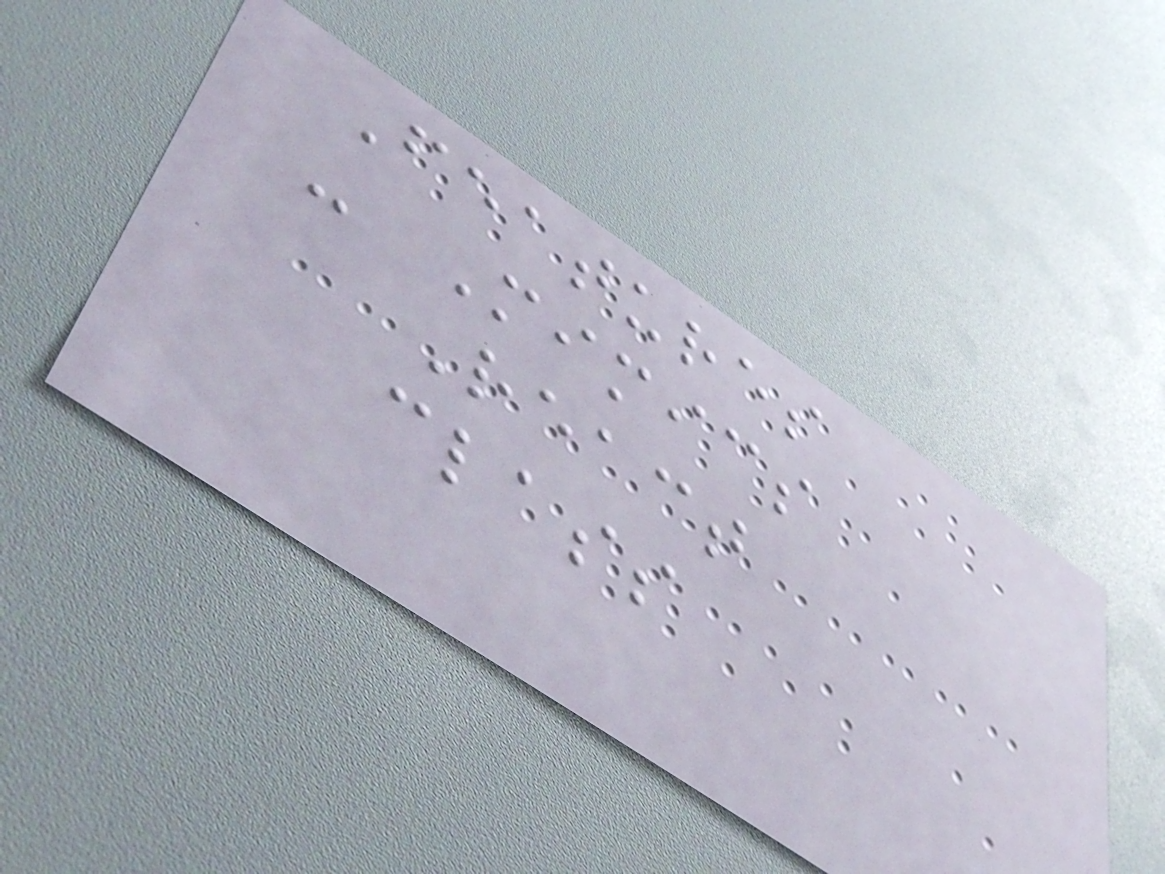Features
- Mimics
React
class
